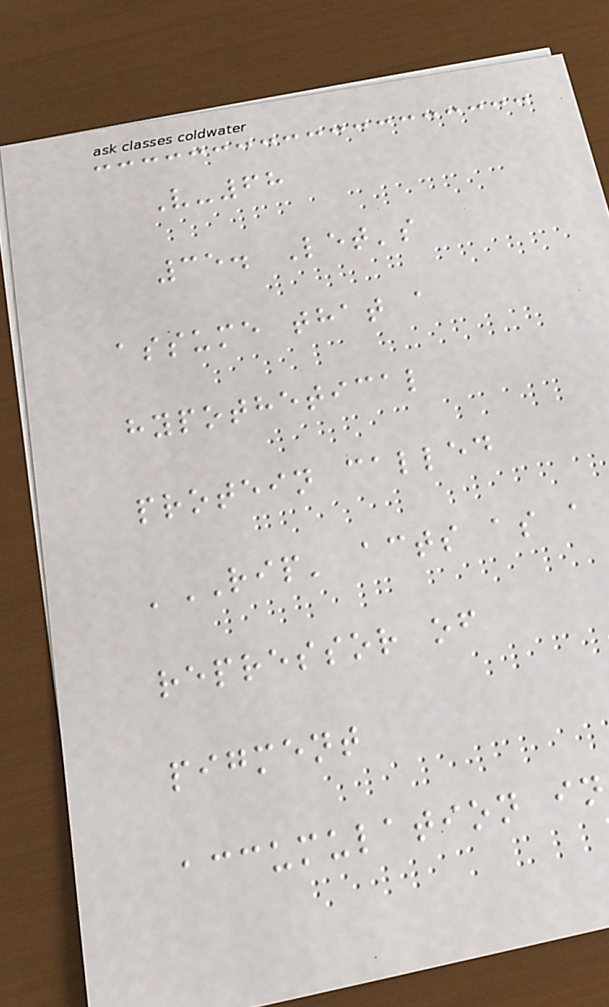V-68
35. Let's
assume that a
hypothetical
protein called
'RIP' acts as a
repressor of
pigment
accumulation in
